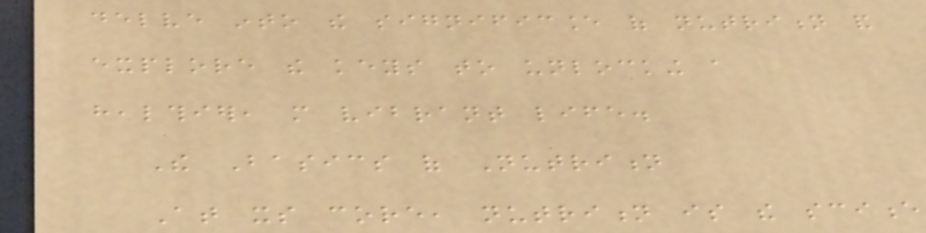delve into the significance of nutrition and
explore the keys to unlocking a
healthier, more vibrant life.
The Basics of Nutrition
At its core, nutrition is the science
